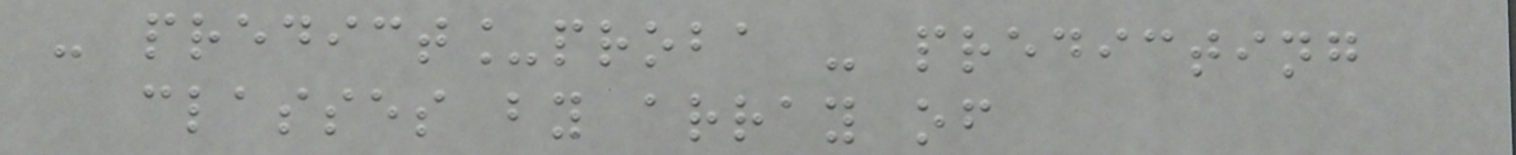- predict_proba - predicting
classes by array of
